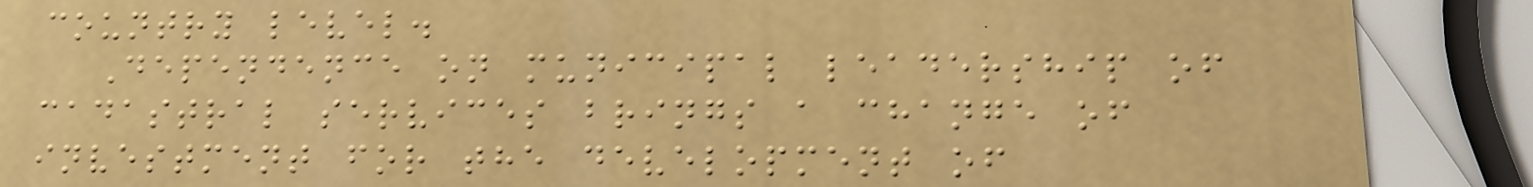country level.
Dependence on municipal leadership of
cadastral services brings a change of
investment for the development of
